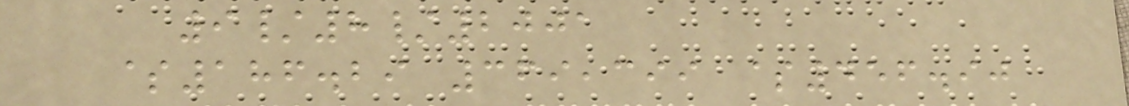9/8/2001
$186.29 369,399 $456.90
